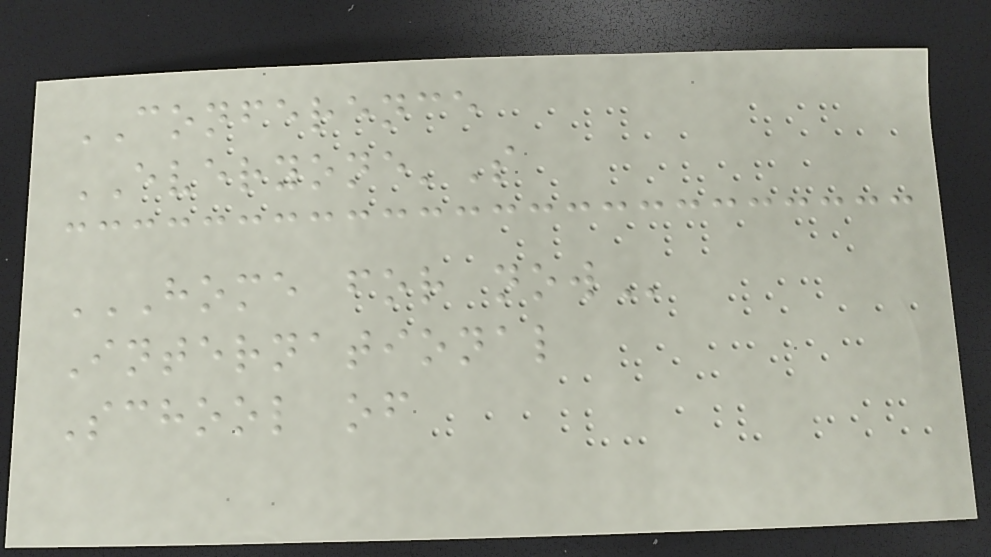CONFERENCE
EVERYONE'S
HOME FOR NOW
International
School of
